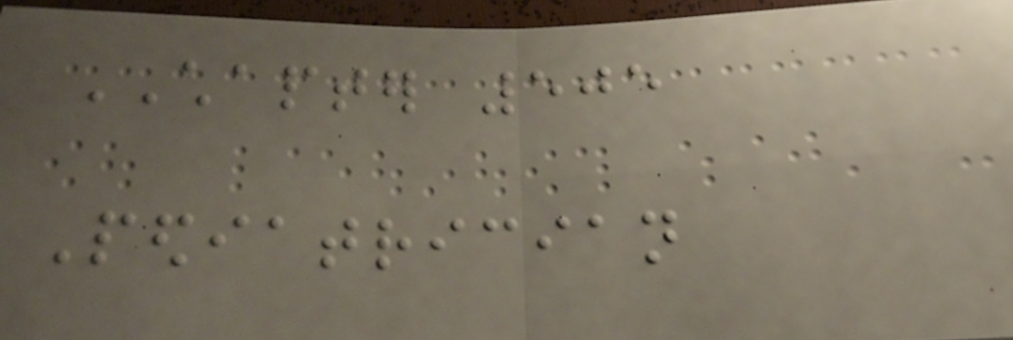CHAPTER 505
Pediatrician
